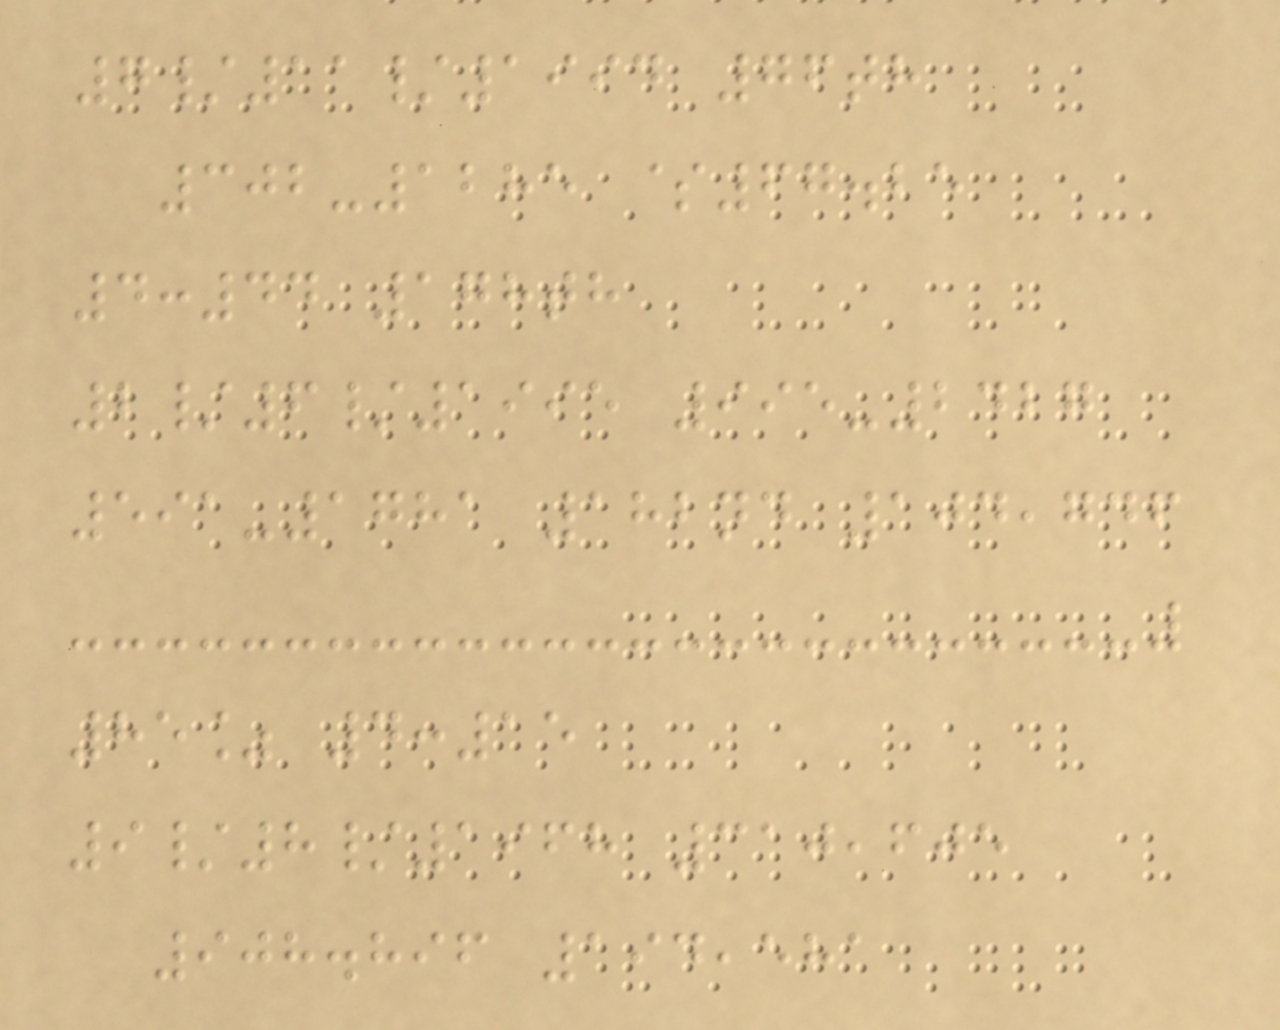7/11/1994 76th
302-1285 $67.25
4:44 178th
2/6/1995 995-2427
591-1781 182nd 104,746
85% 4:15
9/8/1968 310,605
908.896 194,581
